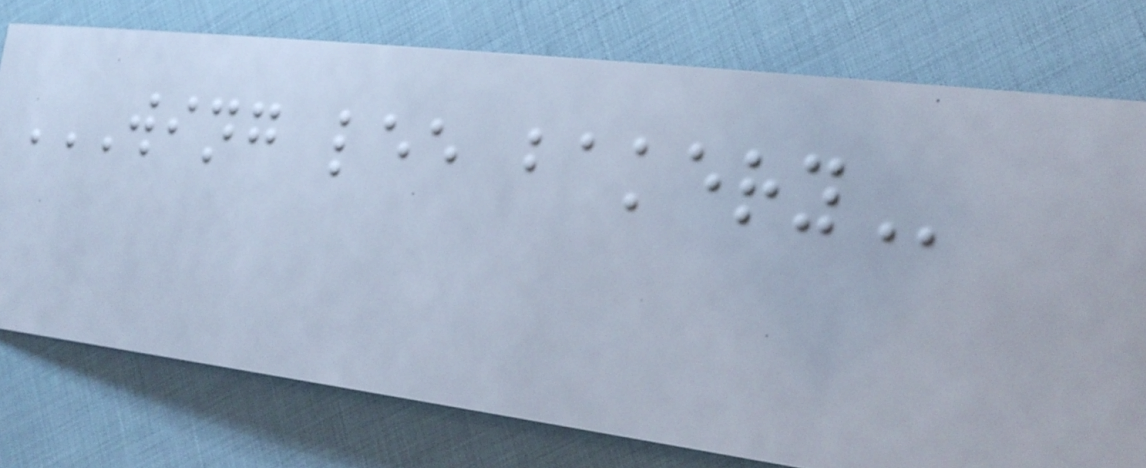WING LEE BAKERY
